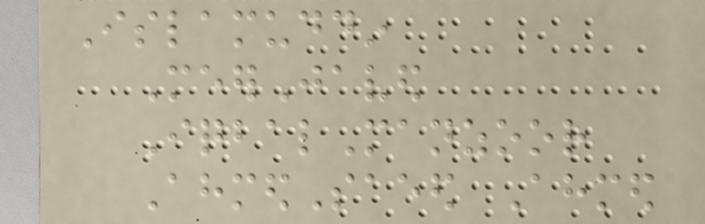Islamuddin
MeerJaved
IqbalManzoor
AhmedSaeed Ahmed
